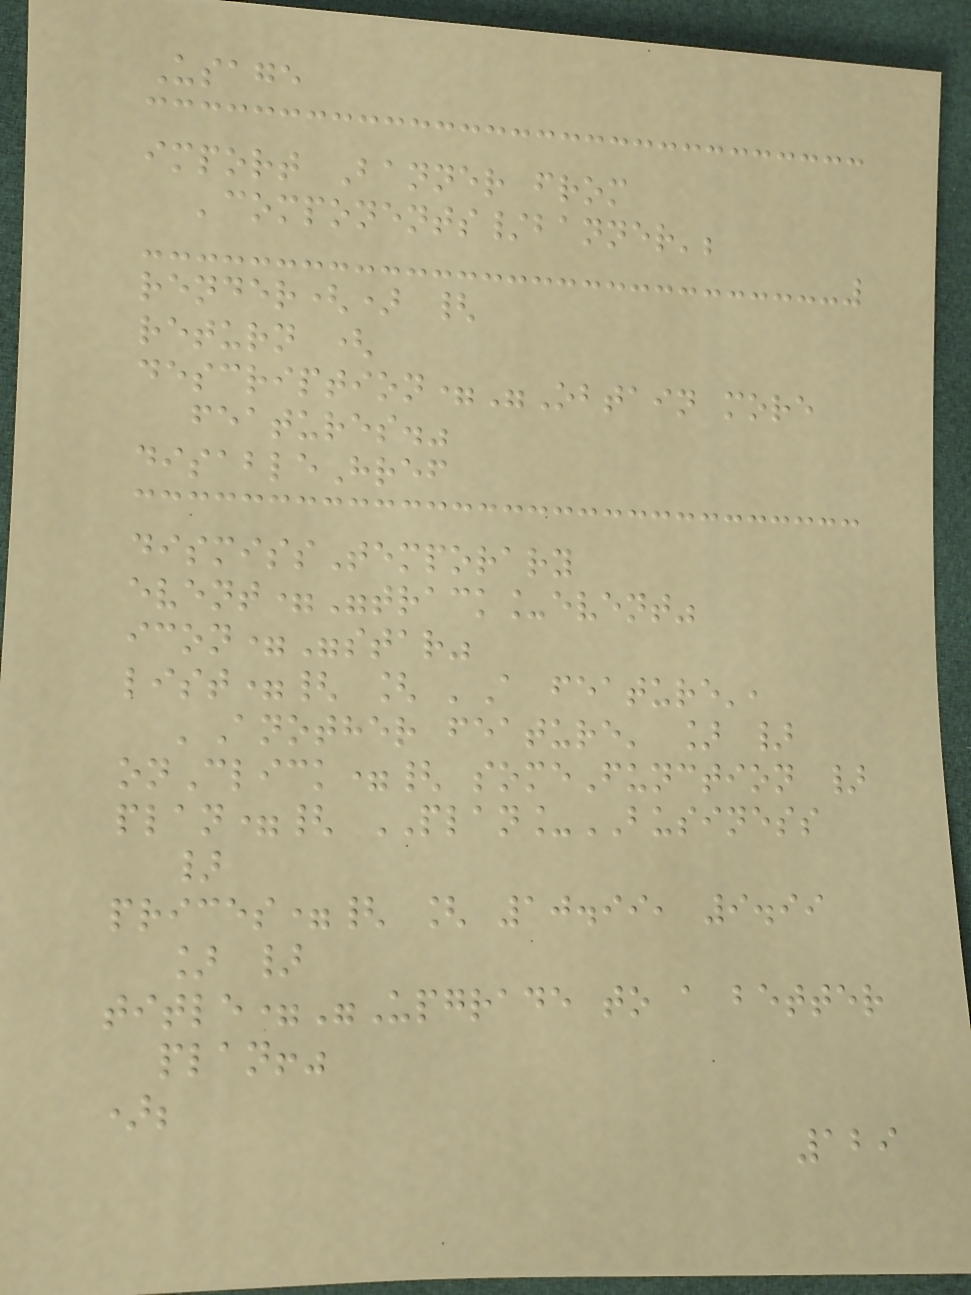Usage
import Banner from
'components/banner';
render() {
return (
description="Obtain more
features."
disableHref
dismissTemporary
event="track_event"
icon="star"
list={ [ 'A feature',
'Another feature' ] }
onClick={ someFunction }
plan={ PLAN_BUSINESS
}
prices={ [ 10.99, 9.99
] }
title="Upgrade to a better
plan!"
);
129
